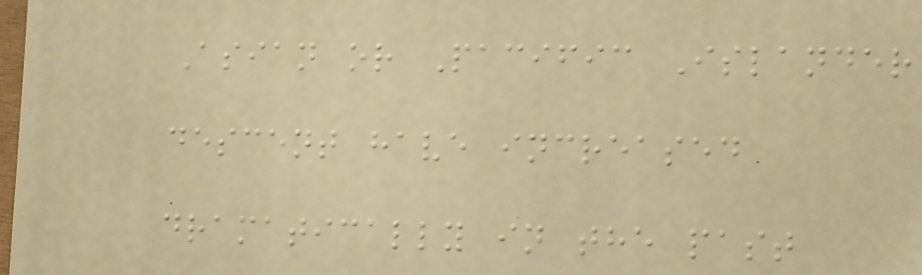Asian or Pacific Islander
descent have increased
dramatically in the past
